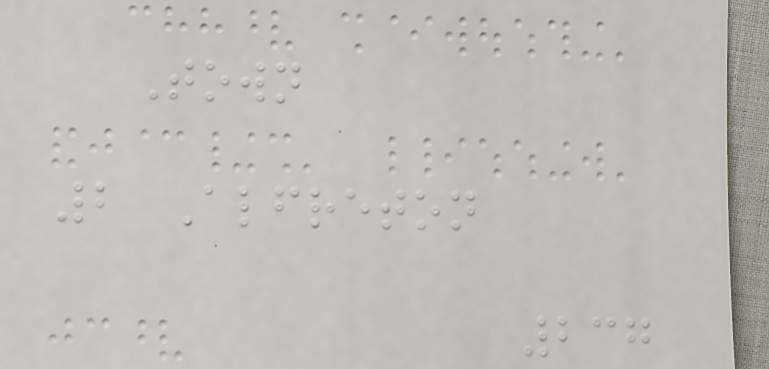Town
2 Alfreton
237
